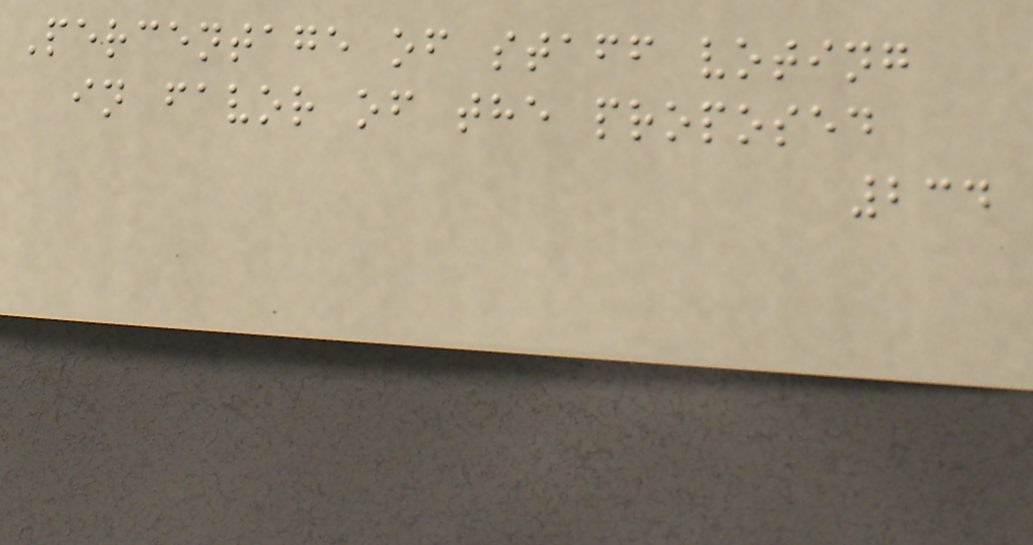Percentage of staff voting
in favor of the proposed
234
